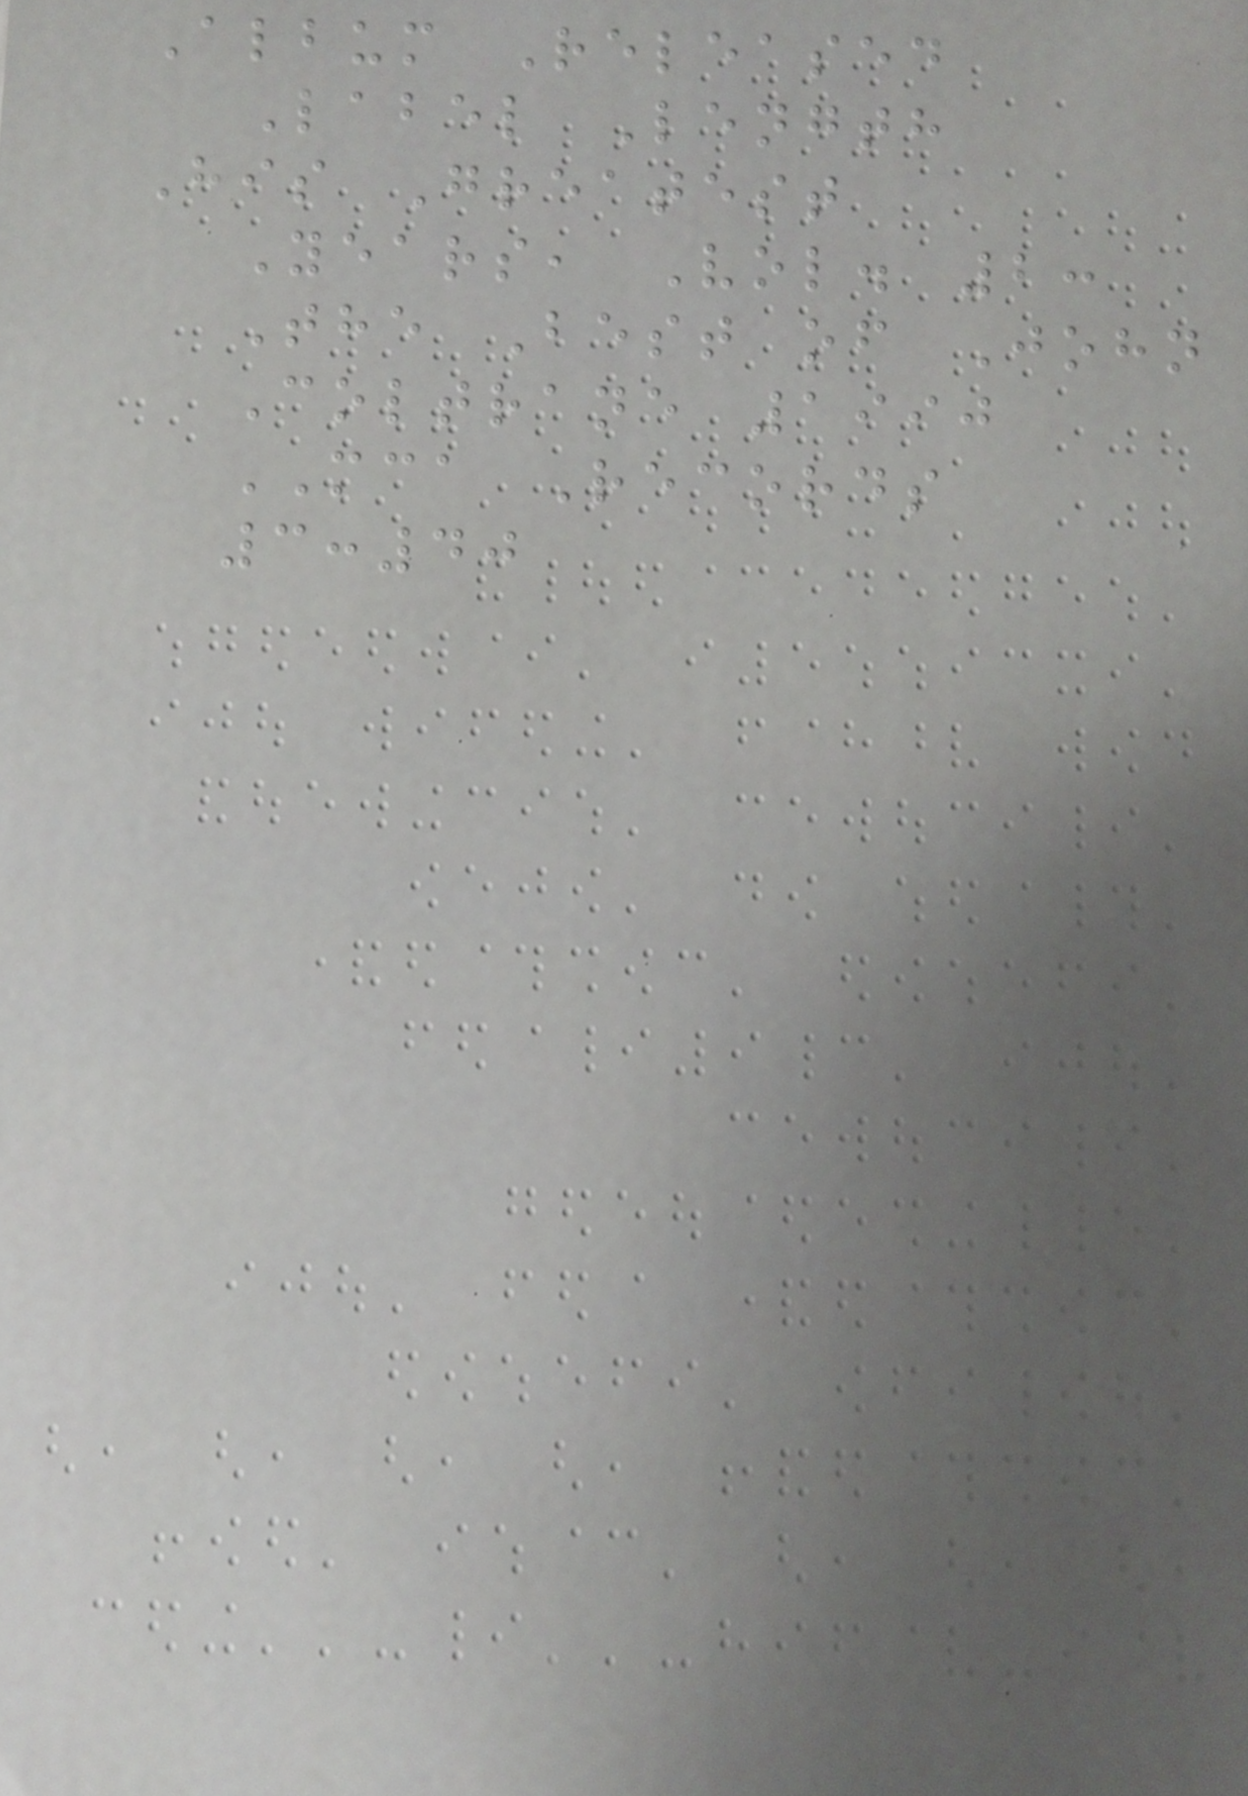Album Released
Label Length
His Greatest
Years, Vol. 2:
The Best of John
Coltrane 1990
MCA Records
3:40
